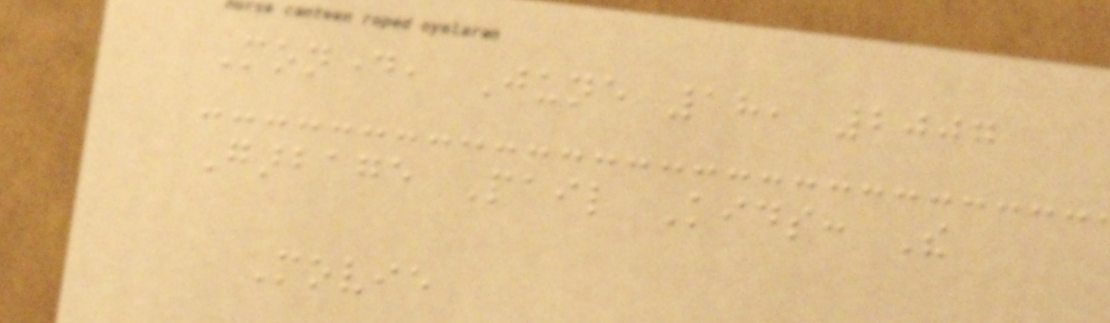Monday, June 18, 2007
Garbage Pail Kids: The
Movie
